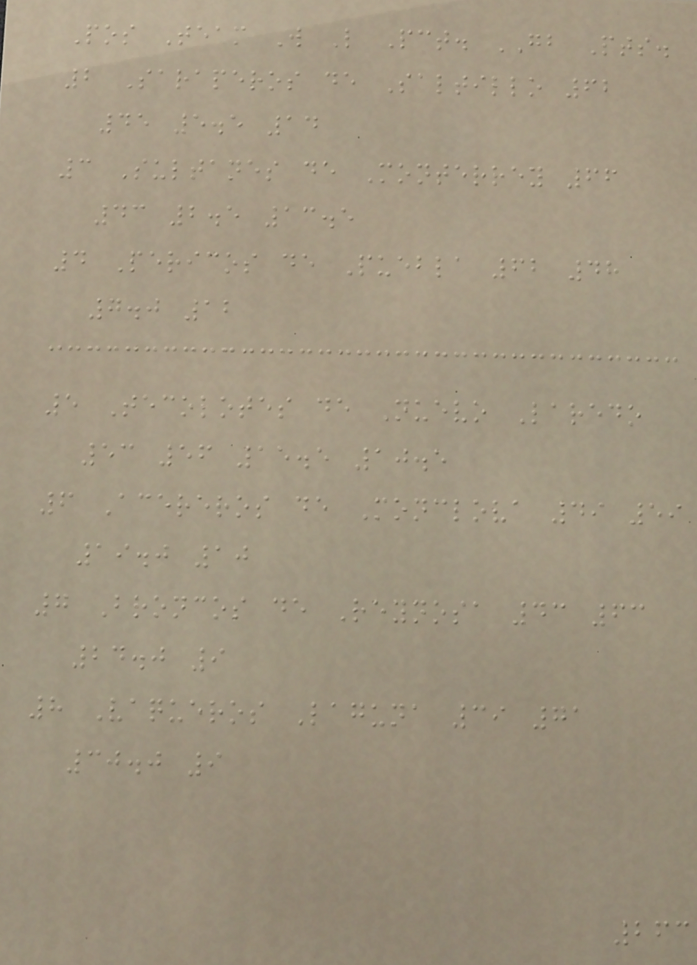Pos Team W L Pct. GB Pts.
2 Saraperos de Saltillo 62
45 5.5 14
3 Sultanes de Monterrey 66
43 2.5 13.5
4 Pericos de Puebla 62 48
7.0 12
5 Tecolotes de Nuevo Laredo
53 56 15.5 10.5
6 Acereros de Monclova 49 59
19.0 10
7 Broncos de Reynosa 43 63
24.0 9
8 Vaqueros Laguna 39 71
30.0 9
263
